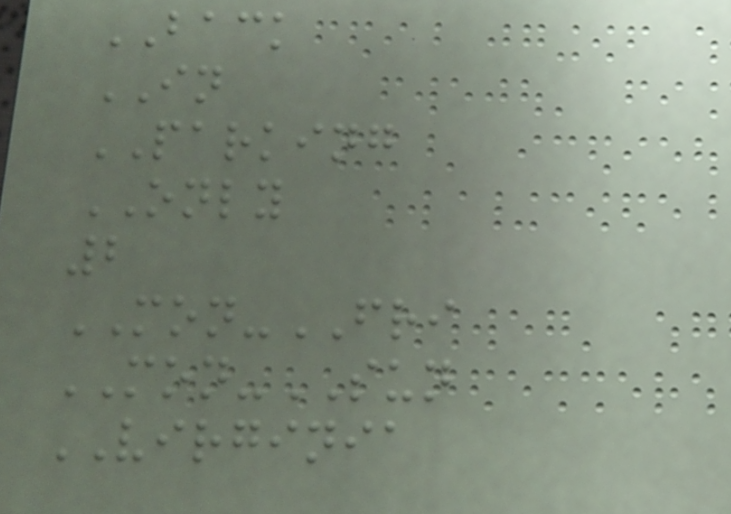BACK
IN
PARKING
ONLY
2
MON-FRI
MON-SUN
VIRGINIA
